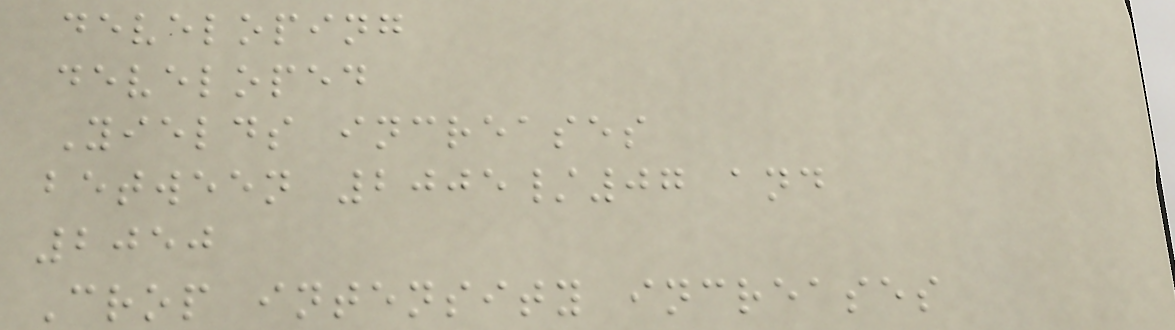developing
developed
Yields increases
between 2005/07 and
2050
Crop intensity increases
